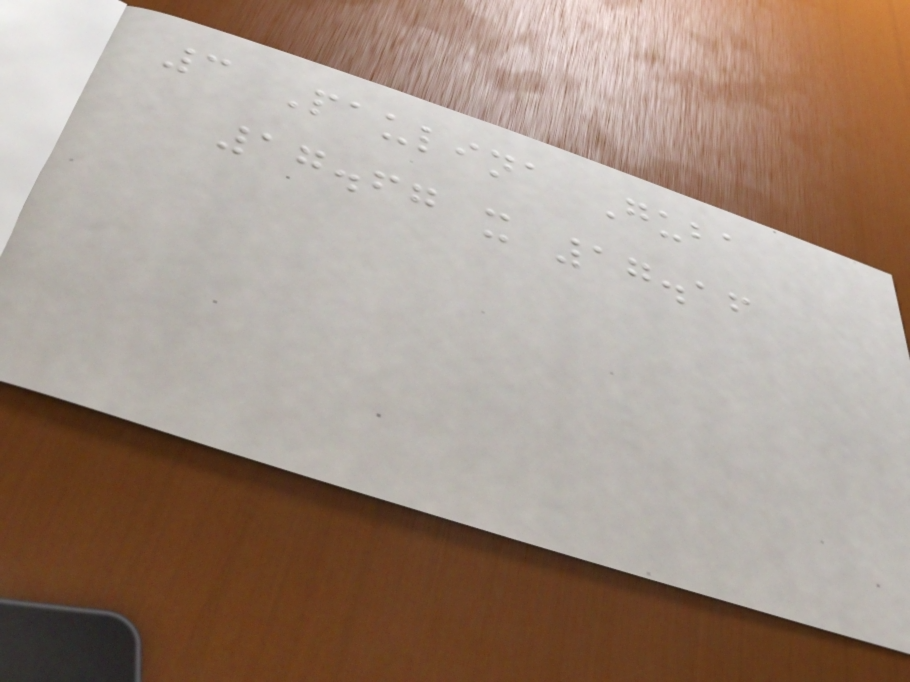3 Paulina Guba
17.67 x 17.16
